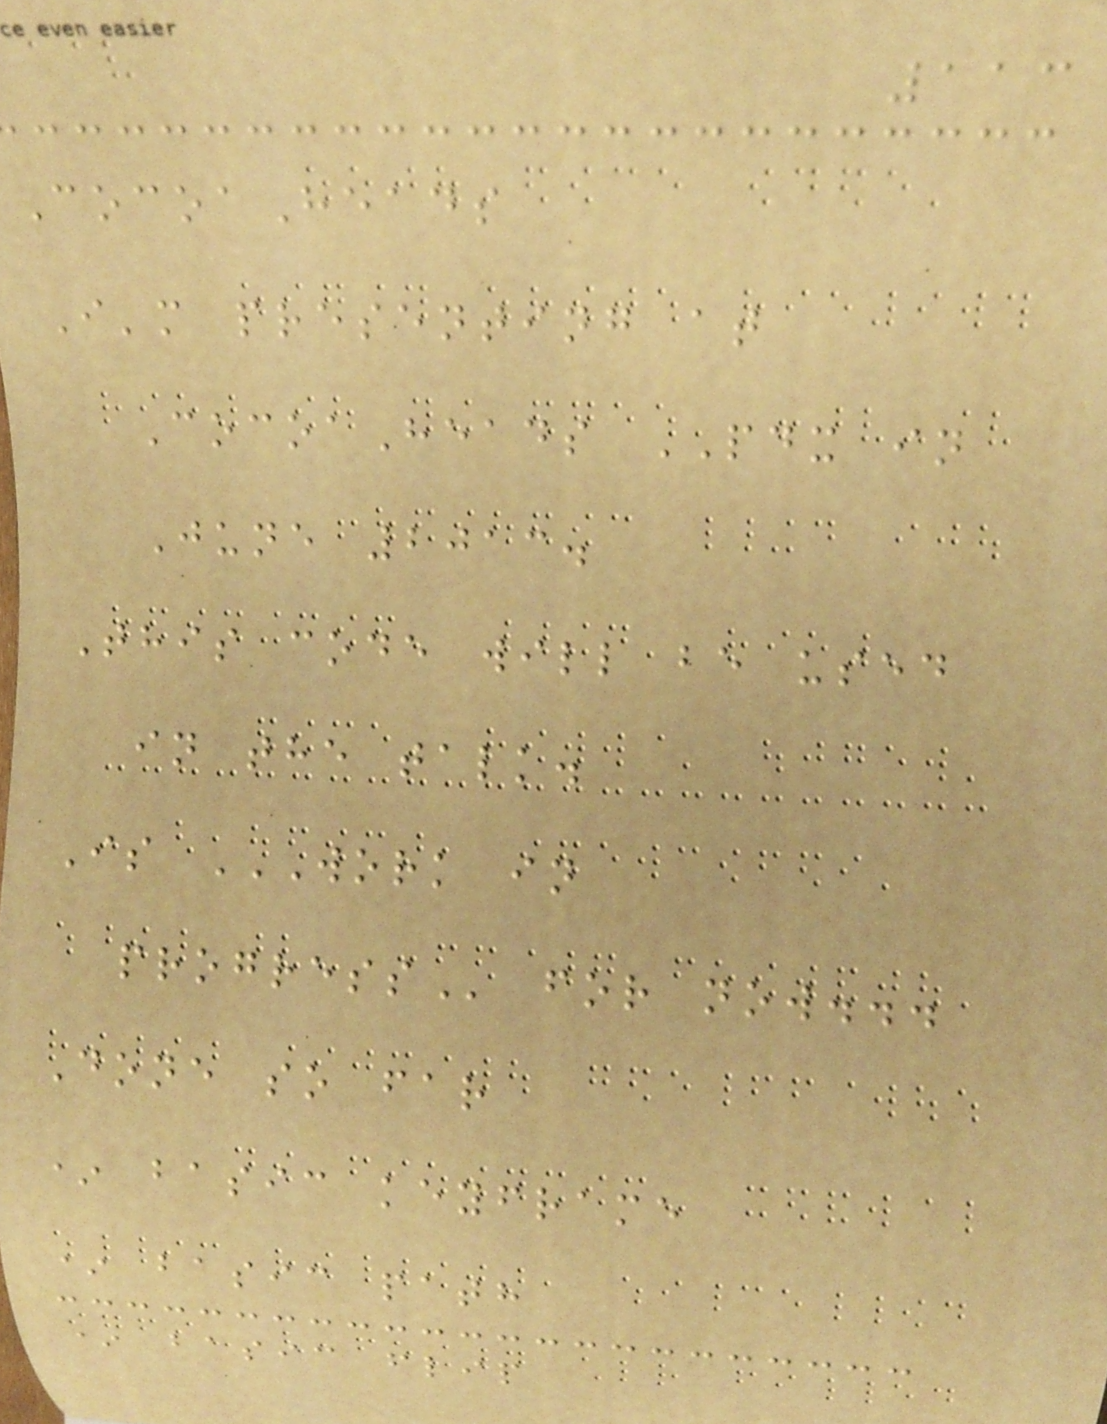113
CocoaHeads
I'm presenting at
CocoaHeads PDX in
June 2013.
This code will be used
in the talk.
Is WORK IN
PROGRESS for now...
Done so far
* basic keyframe
* basic path
* basic flip
